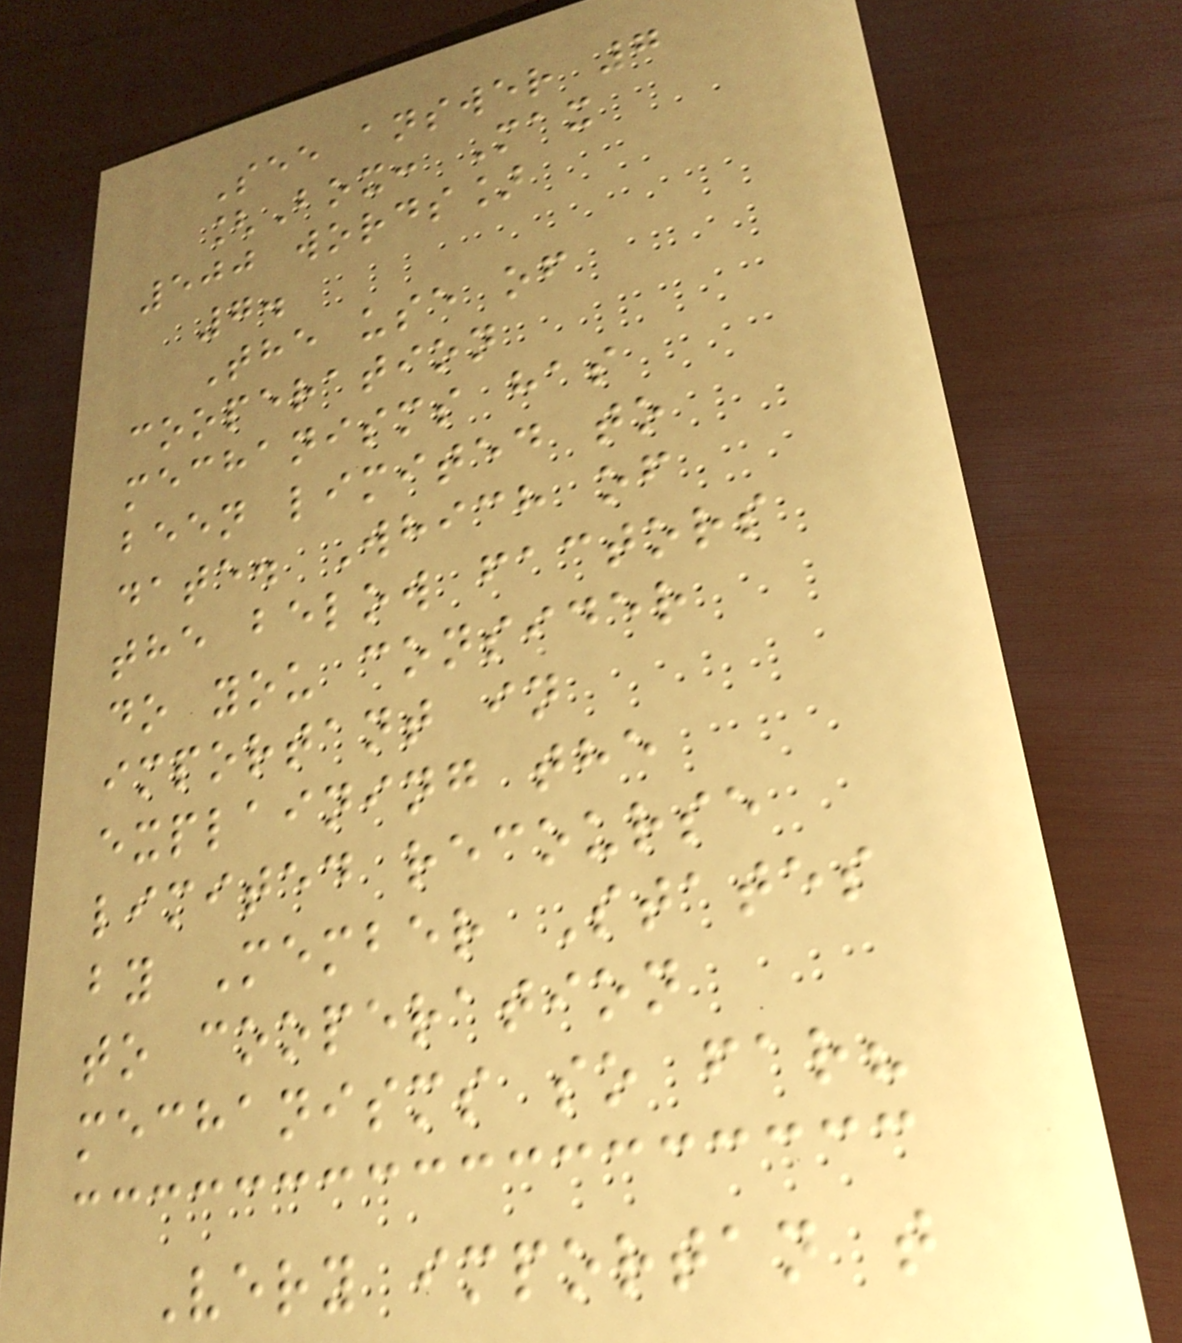See answer 7
[Box: Max
500 words]
7.
The use of
cooperation
mechanisms has
been limited to
date. Which of
the below factors
do you consider
important in
explaining the
limited recourse
by Member States
to cooperation
mechanisms so far?
Very importan t
